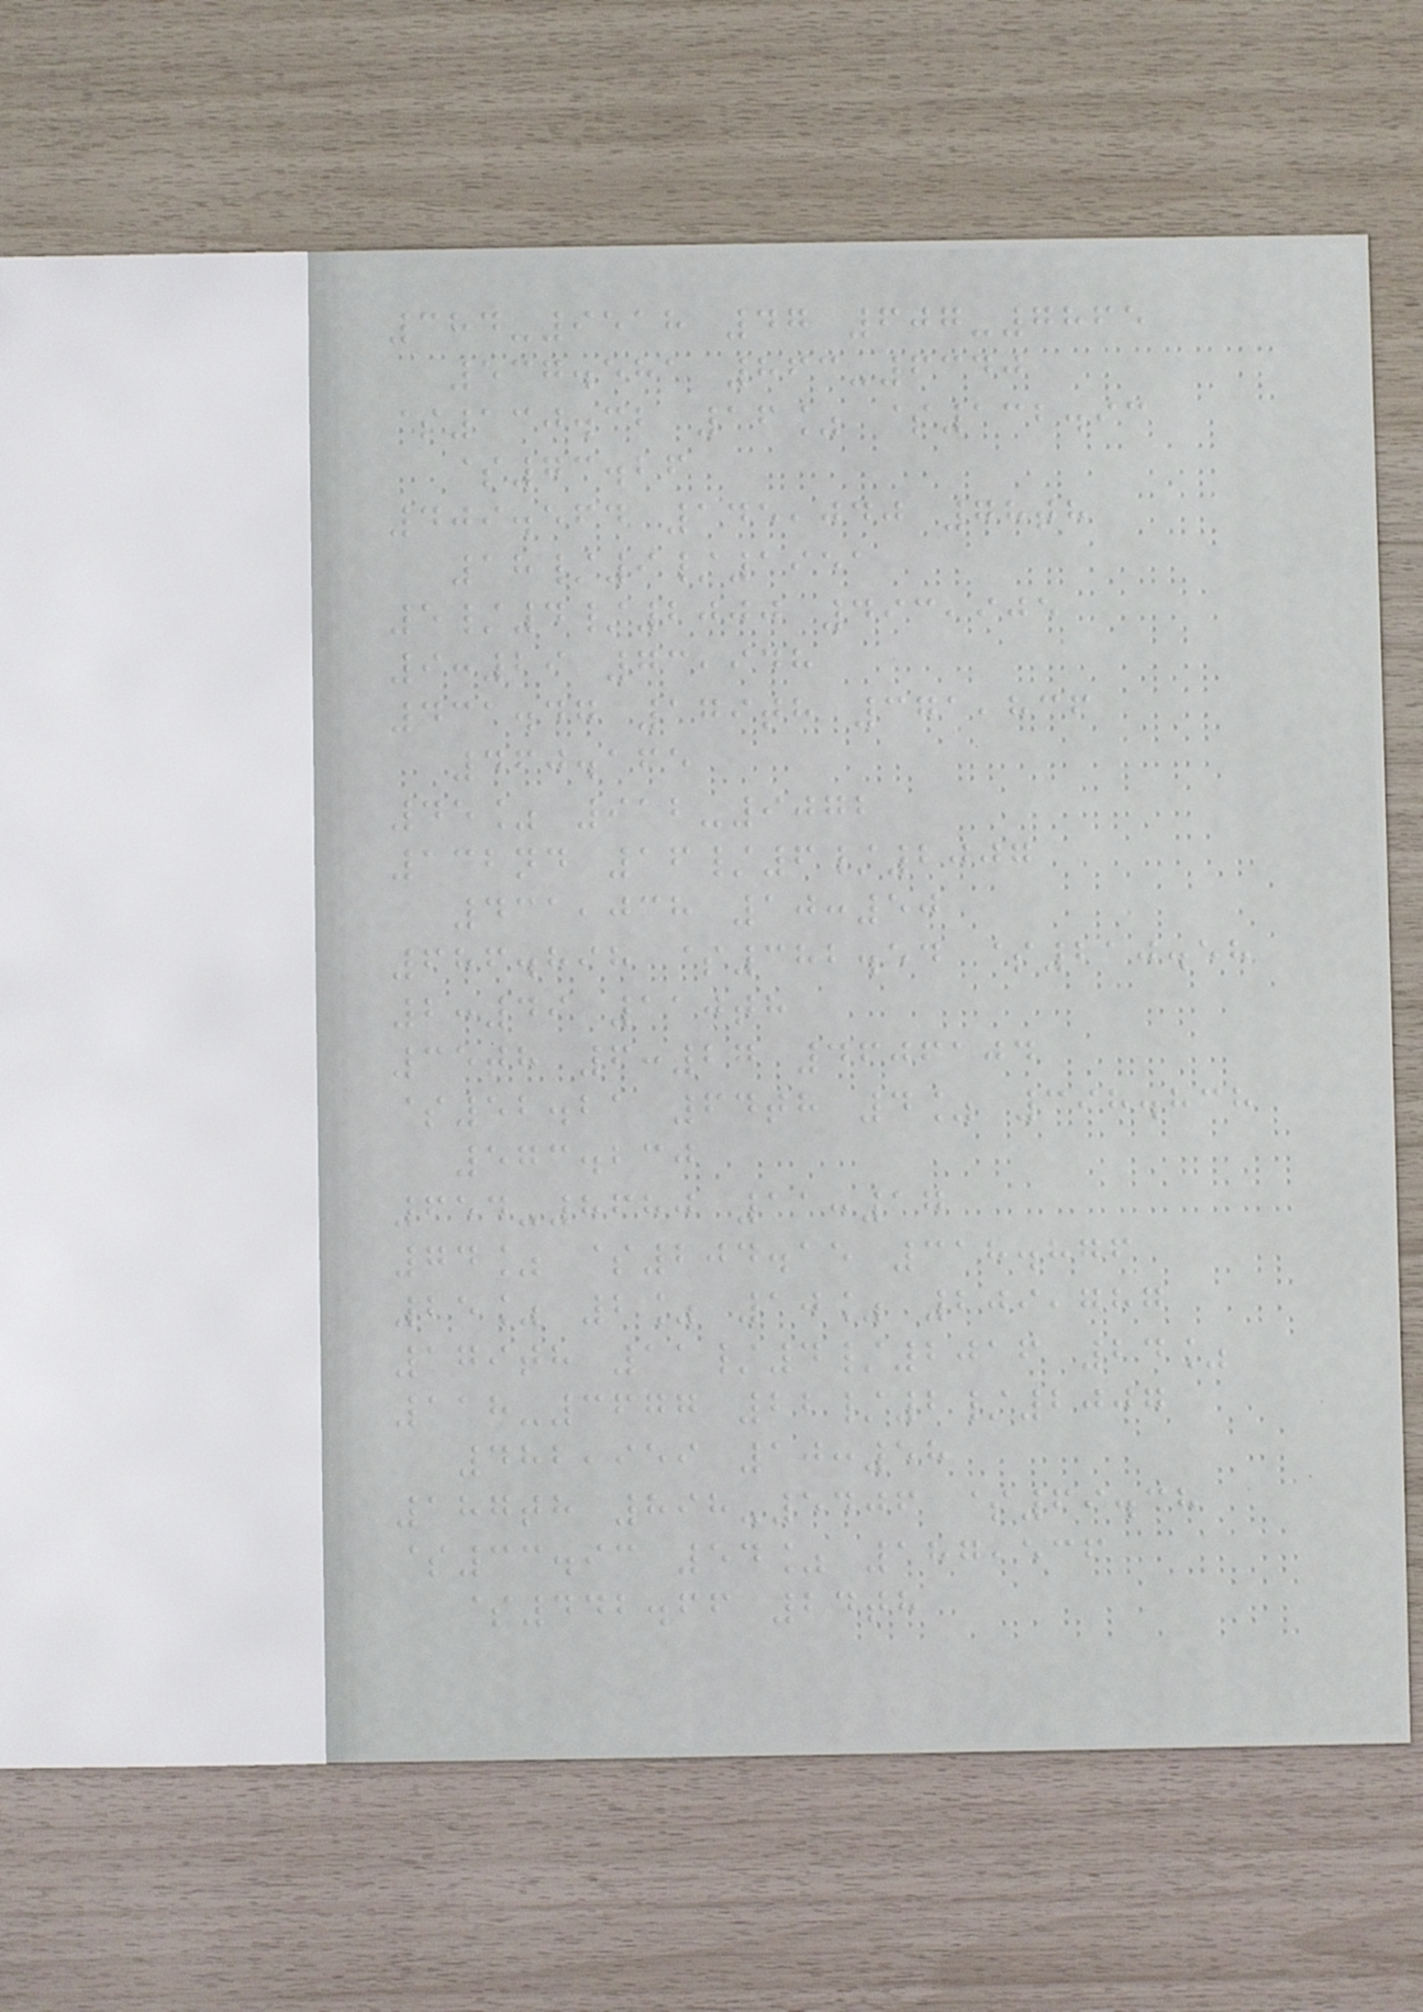384-9518 47 607-7865
537.581 863-6340
$130.32 16% $132.93
$73.26
409.564 145,040 78th
18/9/1951
5/4/2000 493,905
9:29 73,948
431.47 179th 371,836
460.165
45% 912-9072
132nd 16/6/2007
431,038 10:50
686.898 $382.54 $210.58
2:49 110th
35th 6:27 4606104
$52.21 64th 4% 398.838
573.230
654-8680 11:17
74% $204.15 318.876
25% 2% 10% 209,787
179th 11/4/2016 24%
118-3677 22/2/2007
482,959 10:58
187th 898-5406 $69.38
$33.93 54% 187,536
$442.66 24th
